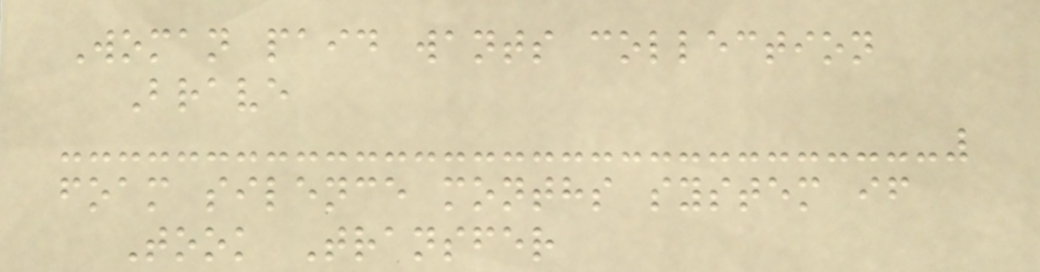Woman paid wants collection
Brave
foam silence months system if
Took Transfer
